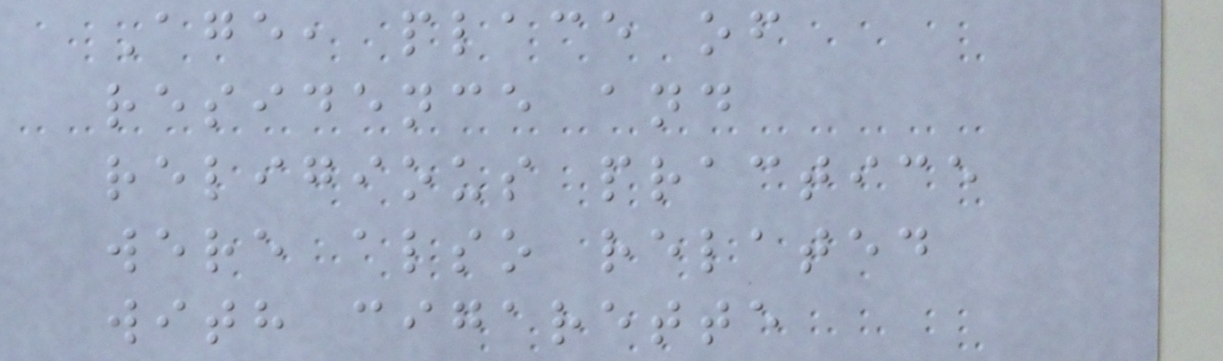Age, place of
residence and
religious practice
were also related
with cigarette
